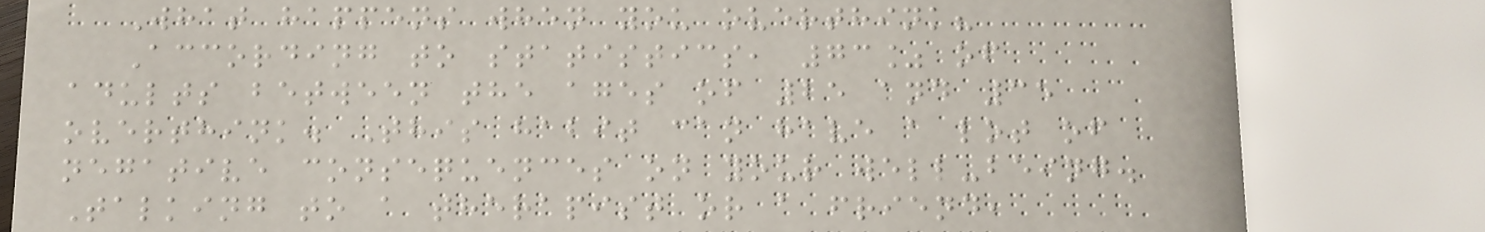What happens when you overthink?
According to statistics, 73% of
adults between the ages of 25 and 35
overthink. This habit can have a lot of
negative consequences on your well-being.
Talking to a therapist or a friend,
